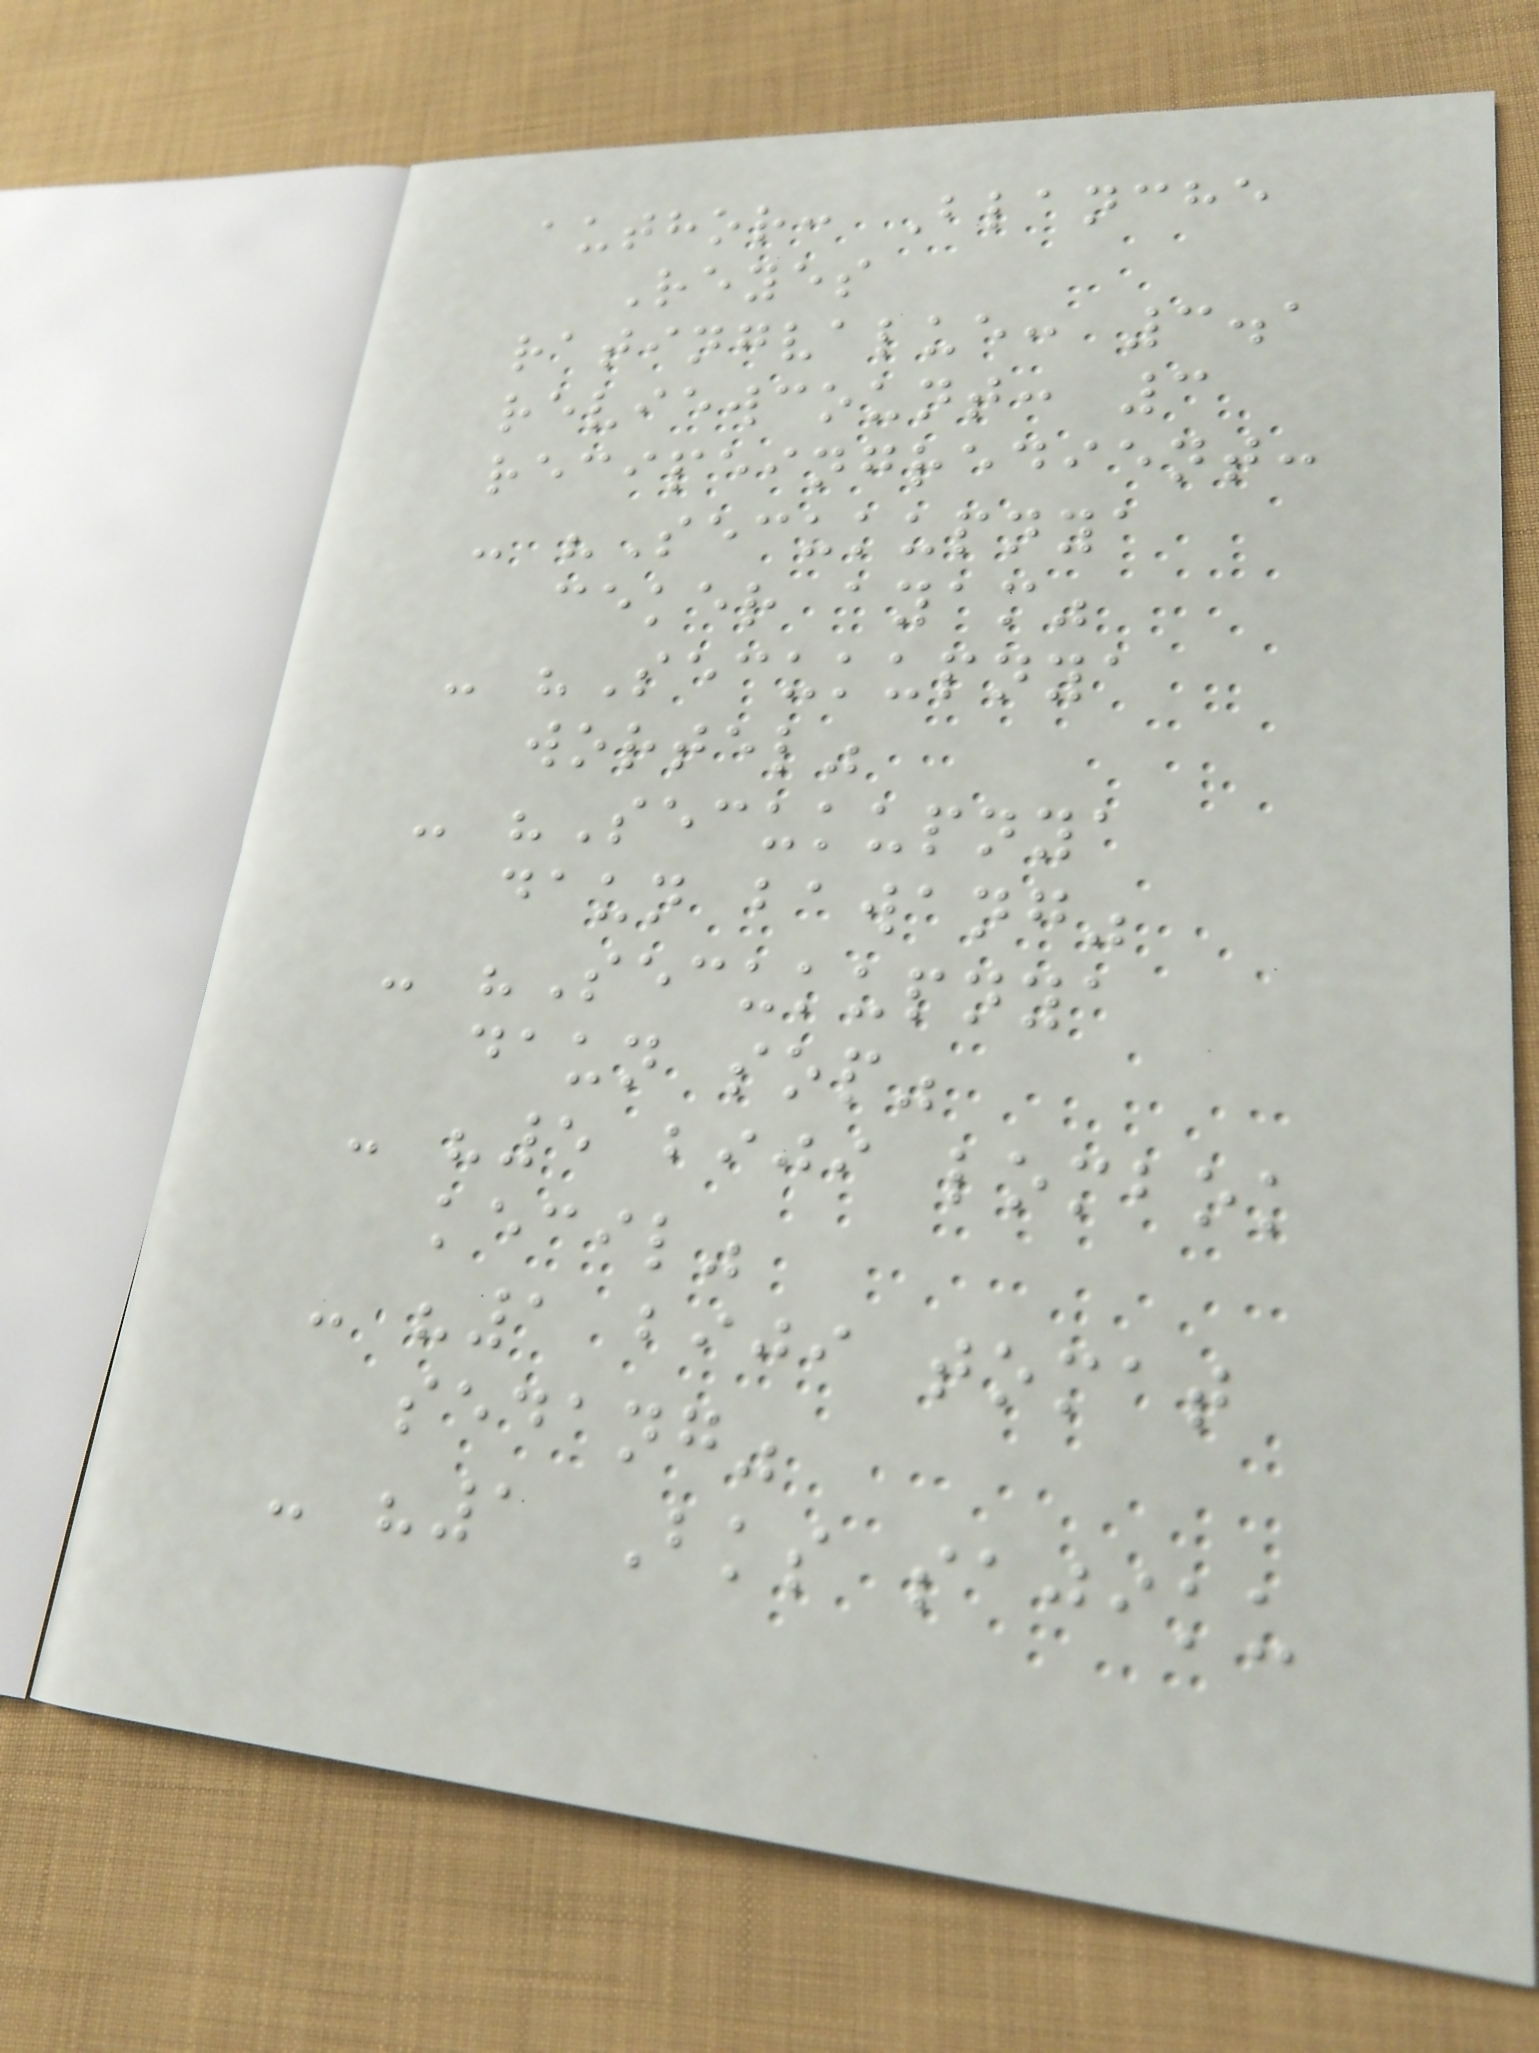author: Blanche
Reyes
ratingvalue: 3.1
reviewcount: 3
recipeingredient:
- "Secukupnya
ceker ayam"
- "Secukupnya
wortel"
- "Secukupnya
daun bawang"
- "Secukupnya
daun sop"
- "5 biji lombok
kecil"
- "1 biji tomat
sedang"
- "1 Bks sajiku
